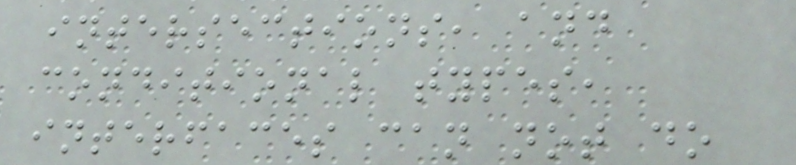intersections, and
conditional types,
interfaces can not do
